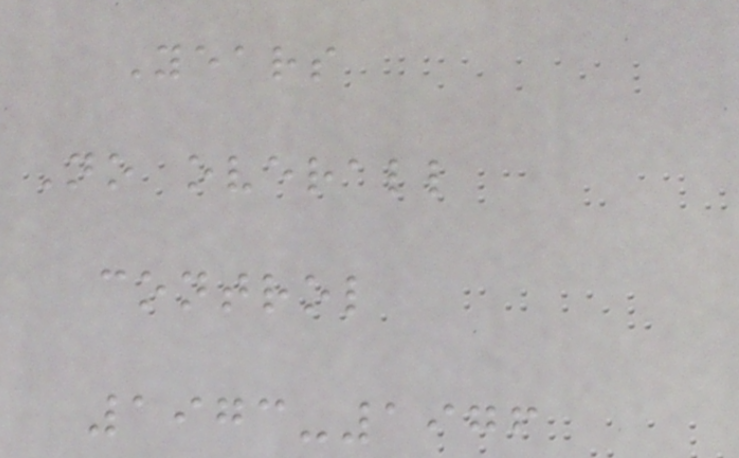Years
No overall
control
1973-1976
